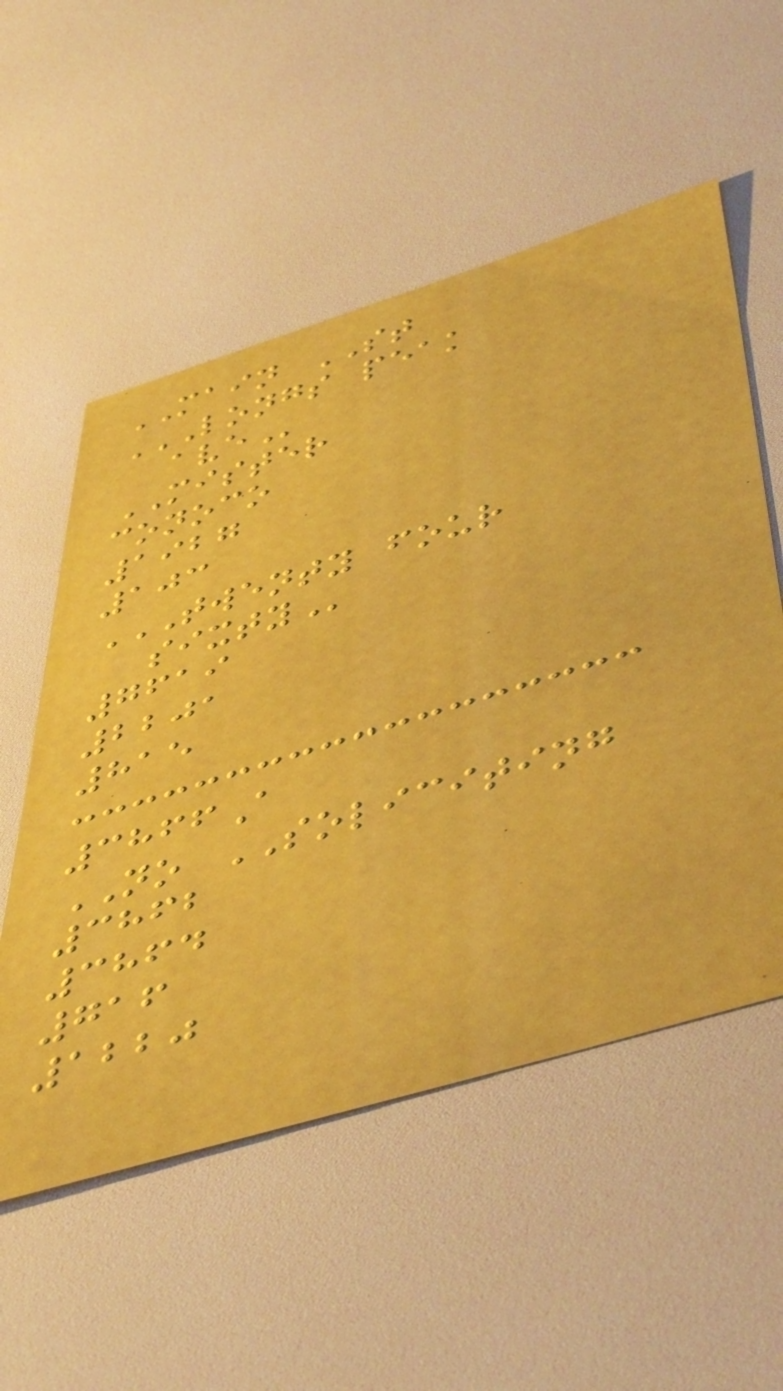MAIN ST
LONGS PEAK
AVE
MISTER
conoco
1927
103
TWENTY FOUR
SIXTY
7619
2201
815
3866A
NO SOLICITING
3862
3864
716
1220
